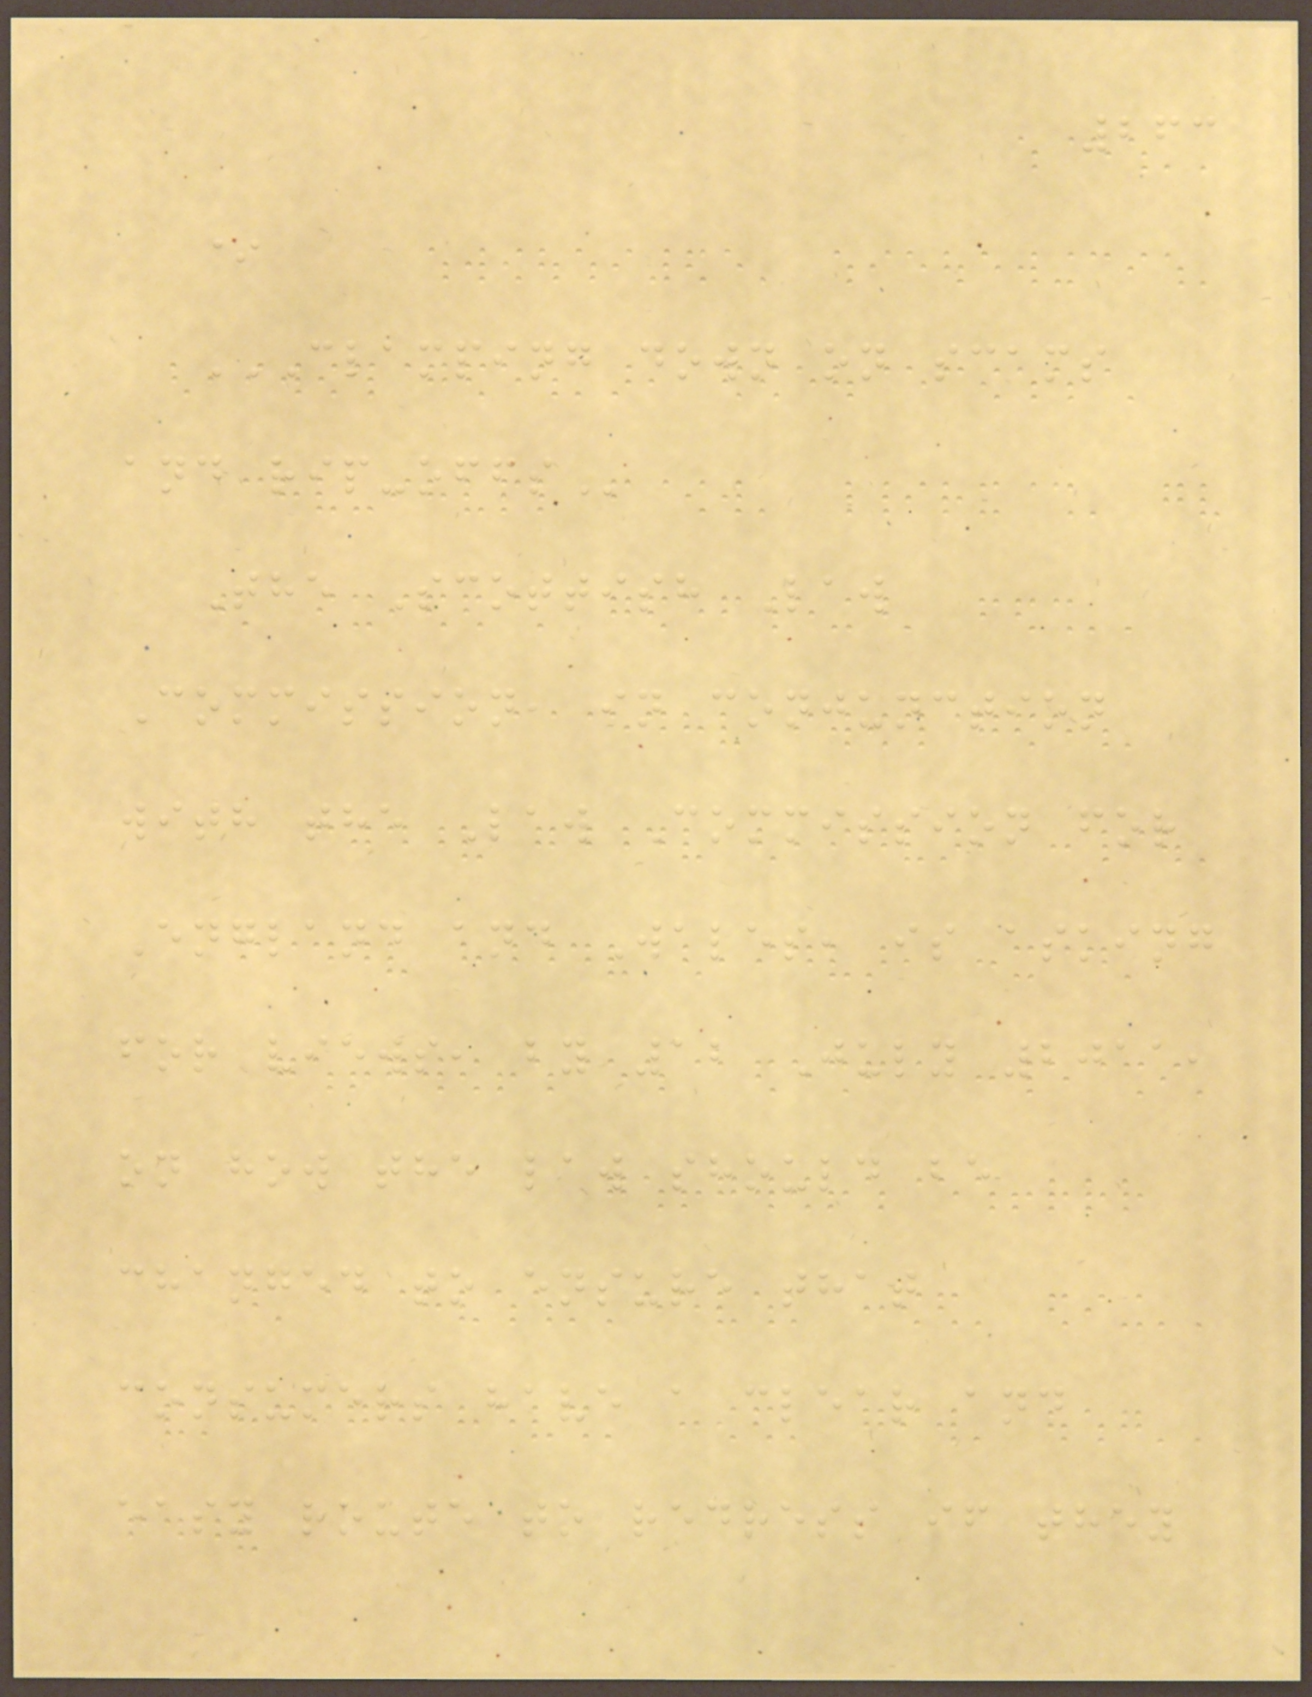263
*
CLAMPING DOWN ON SCAMS
AND RIP-OFFS
The Scottish Law
Commission, in conjunction
with the Law Commission for
England and Wales, is asking
for views, by 12 July 2011,
on how the law should be
changed to ensure that
consumers have a clear and
easy route to redress if they
